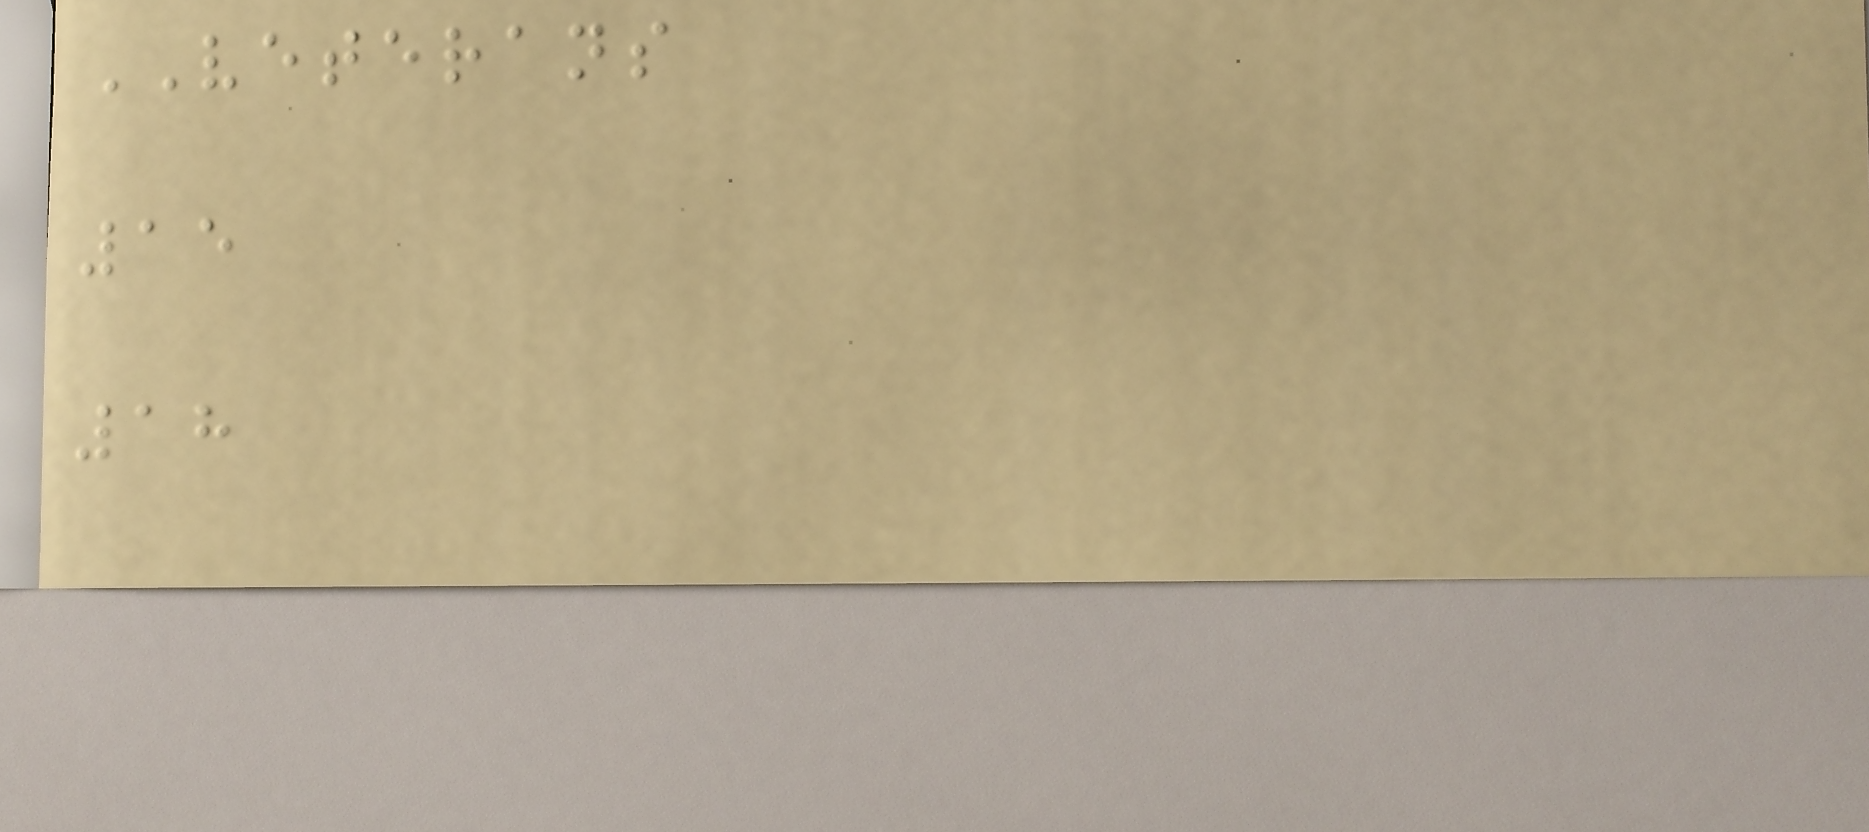VETERANS
15
18
